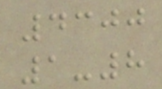4300
1-8
